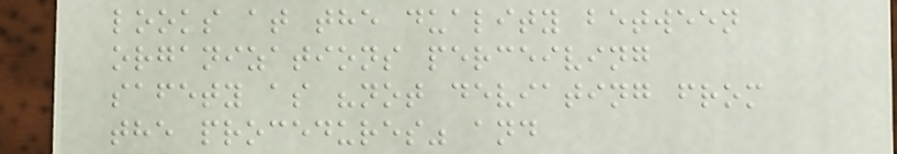looks at the duality between
organizations perceiving
safety as "not deviating from
the procedures" and
